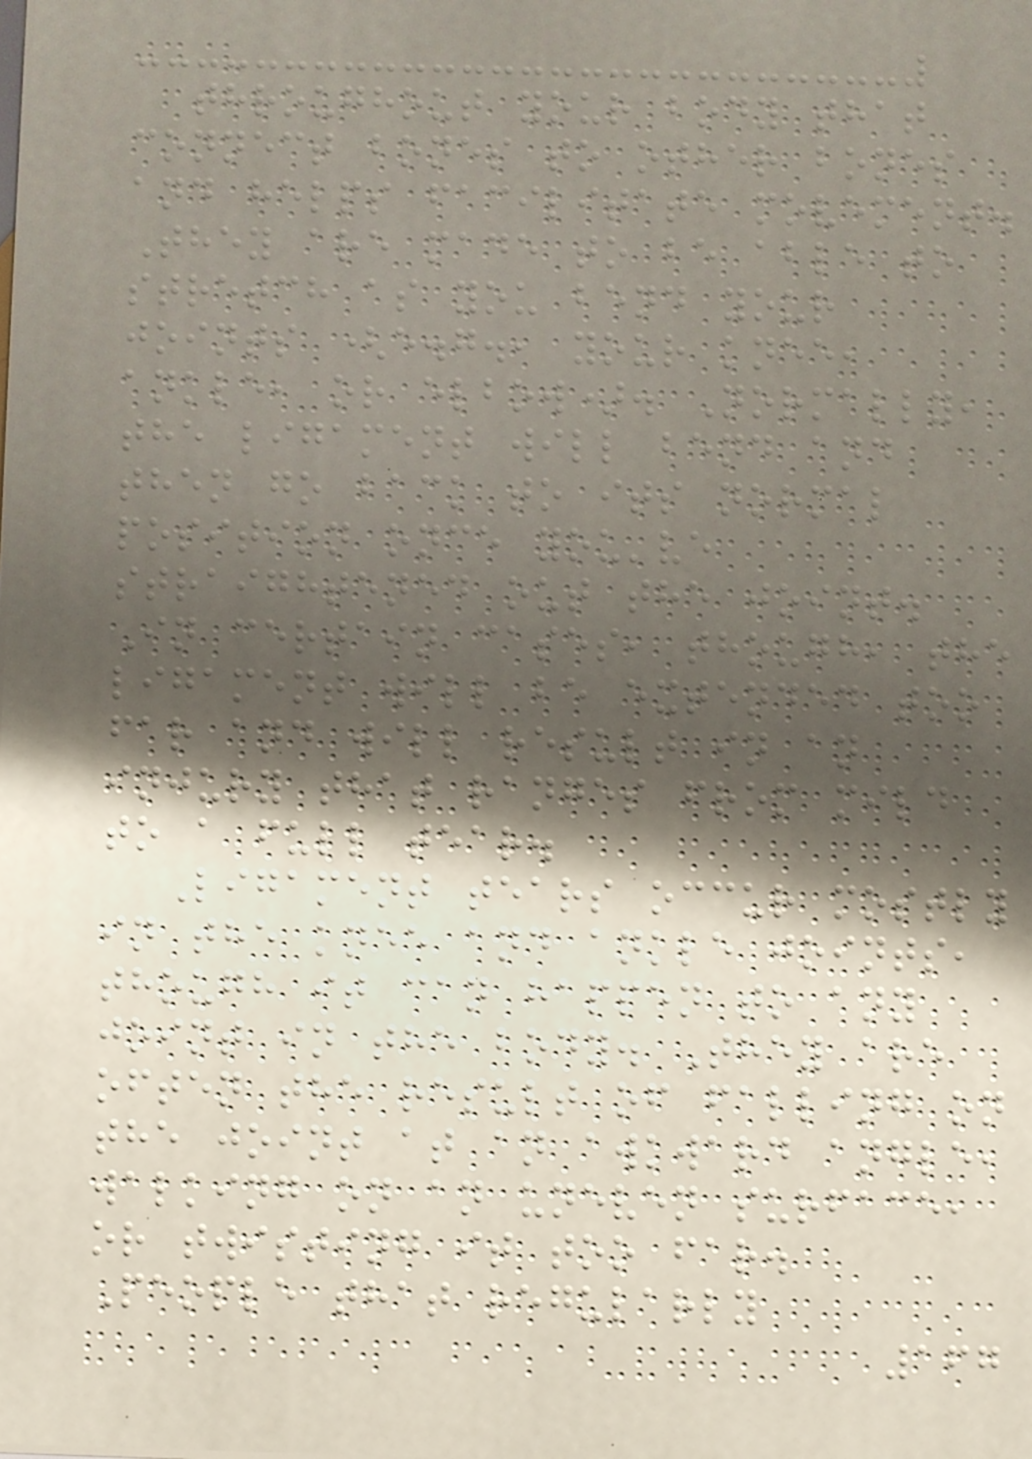throughout your body that
connect bones to other bones
and helps facilitate movement.
They are made to be able to
stretch as you bend your
joints (e.g., your knee,
ankle, or elbow). Normally,
the ligament will bend and
then go back to its normal
position once you've
straightened out the joint.
In certain cases, though, the
ligament will be extended too
far and will result in an
injury that ranges from mild
to a full tear.
Ligament tears occur mostly
in the knee and ankle joints,
though it can happen to any
joint in the body. They are
often the result of falling on
the joint at an awkward angle,
walking on an uneven surface,
or twisting it too far.
People that regularly
167
